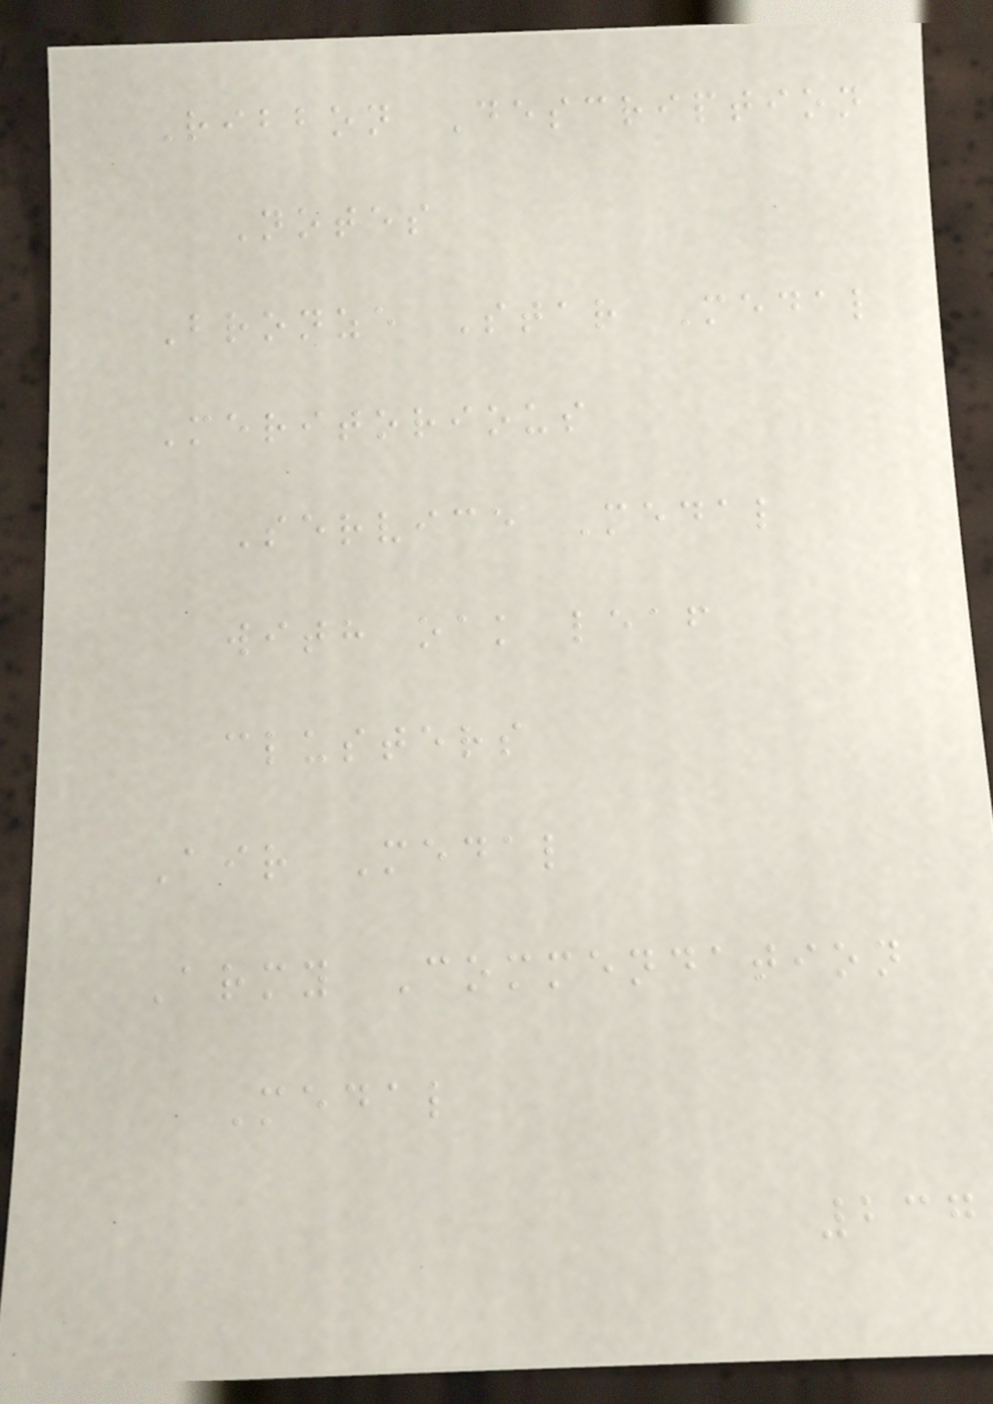Ribbon Description
Notes
Bronze Star Medal
Meritorious
Service Medal
with oak leaf
clusters
Air Medal
Army Commendation
Medal
237
